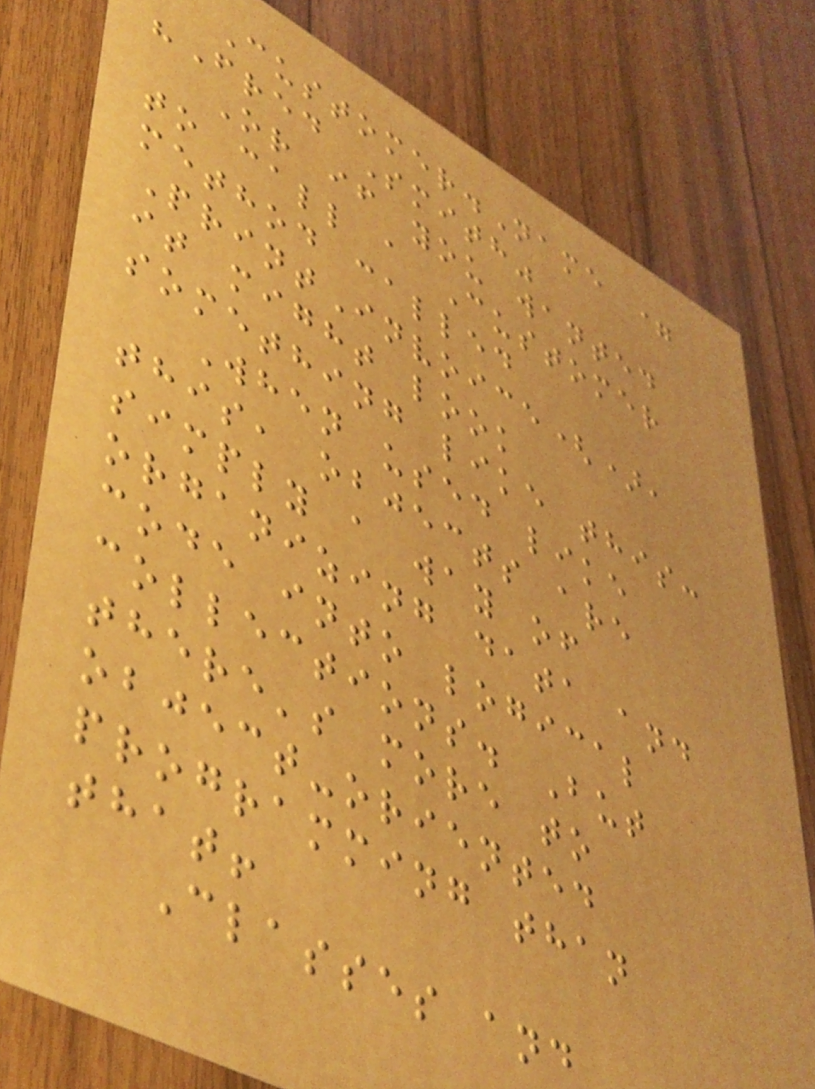Customer.Name =
"Fred Smith"
Or if you wanted
to call a Customer
method called
PrintInvoice(),
it might look
something like this:
When used like
this, objects are
simply a way of
organizing data and
code into logical
collections. But
there's more to
object-oriented
programming than
that!
Classes and
